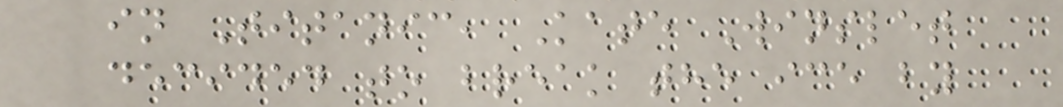in Titanic, Kate Winslet
decided to break the ice by
